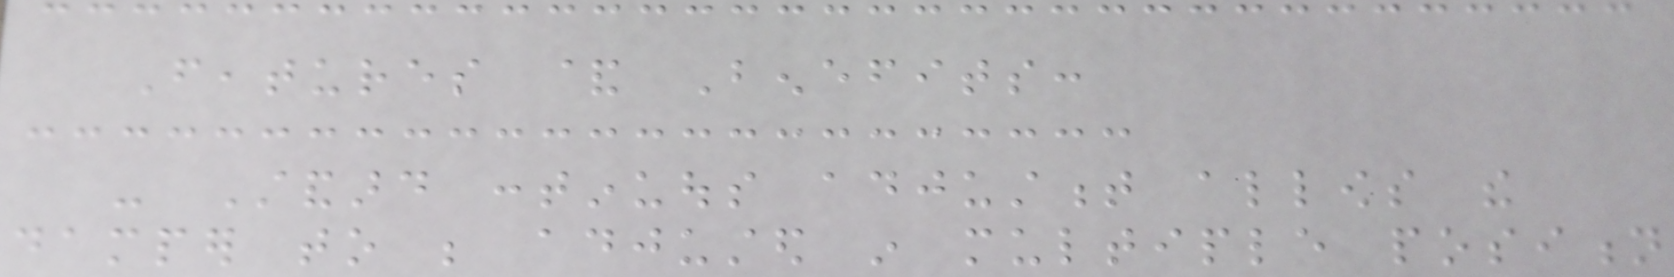Features & Benefits:
- Standard continuous adjustment allows the
damper to be adjusted in multiple position
